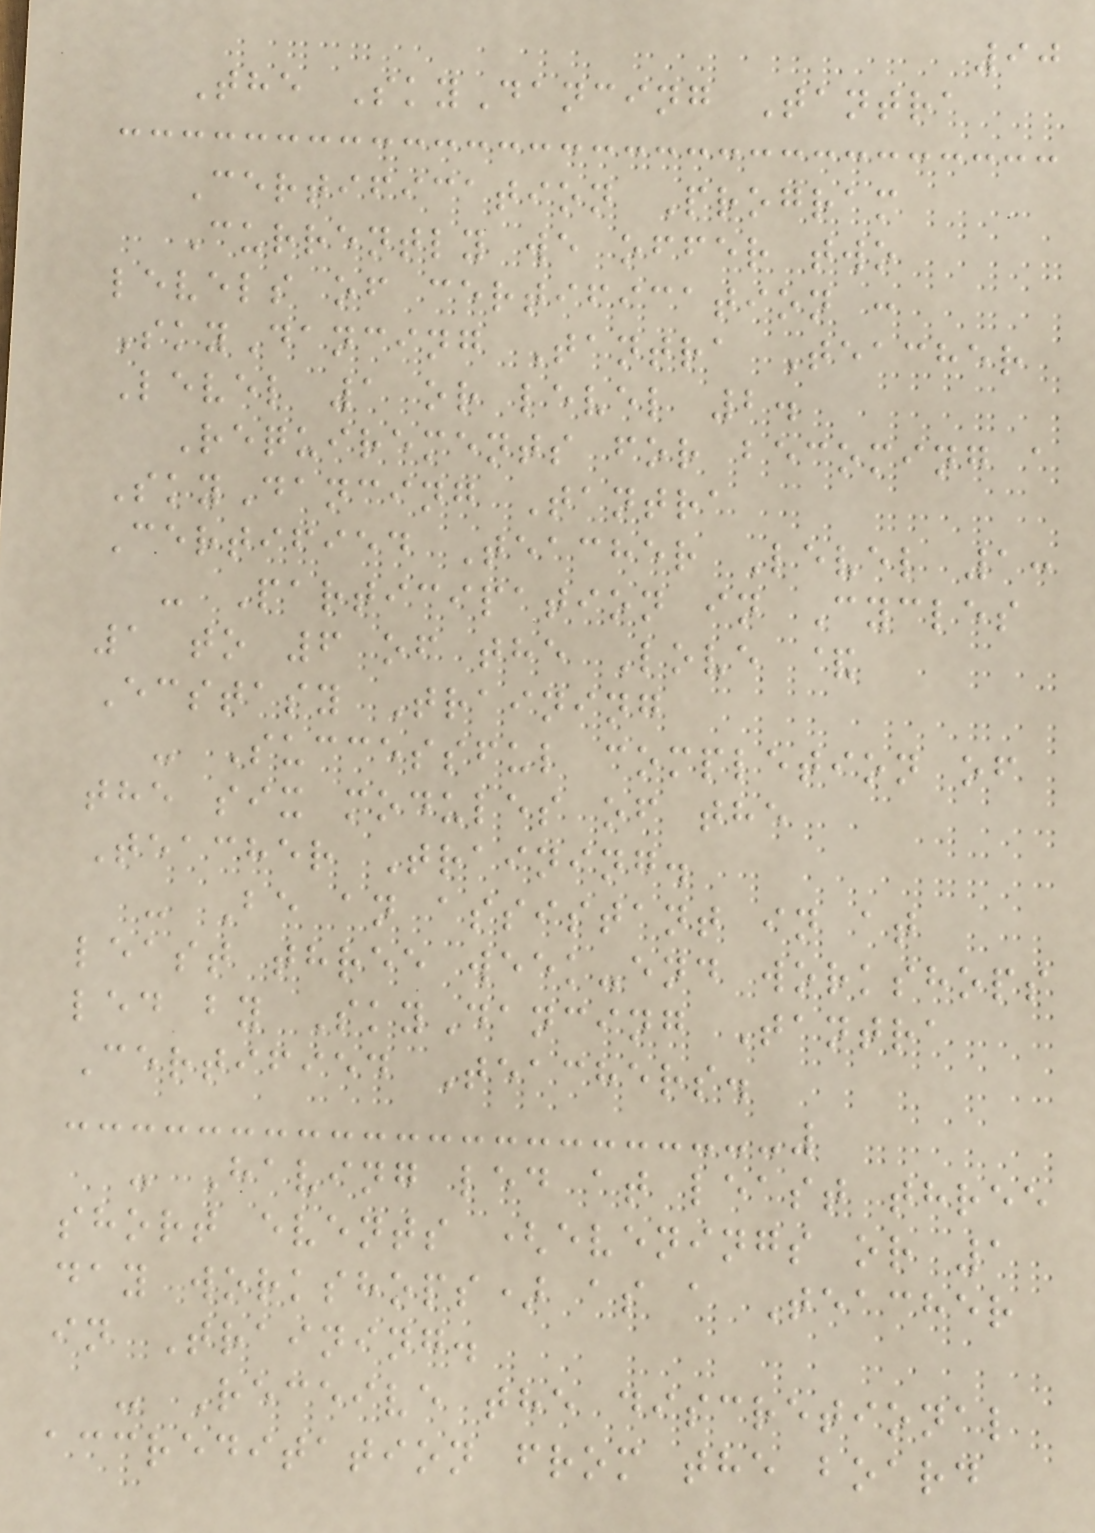90
The SkyDancing Tantra
Certification Program
Currently we offer two
levels of certification :
SkyDancing Tantra Teacher
Level 1 or level 2.
Requirements for becoming a
SkyDancing Tantra
Certified Teacher Level 1:
- Participation in Cycles
1 to 6 of the Love &
Ecstasy Training
- Successful completion of
the six modules of the
Teacher Training.
- Be an assistant in at
least three week-end workshops
led by SkyDancing Tantra
Certified Teachers.
- Having led at least three
short events (evenings or 1
day workshops) as a Teacher
in Training.
- Receive the discretional
accreditation from the board
